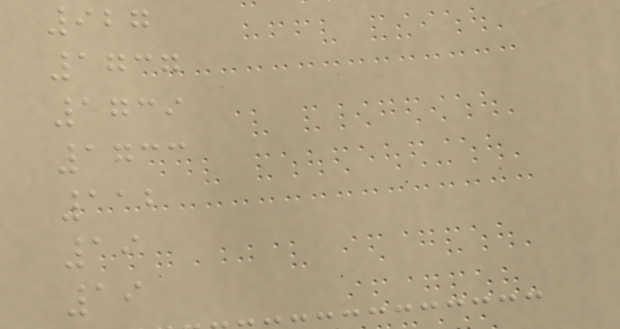927
1737
1739
1733
112
19
19
